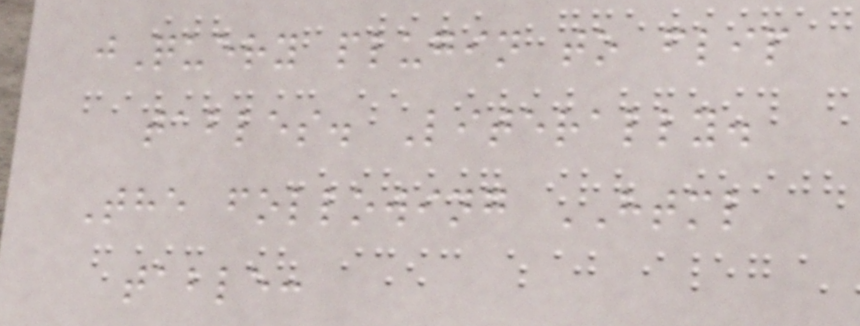jQuery plugin to flip
tables. Literally.
The following HTML
table:
